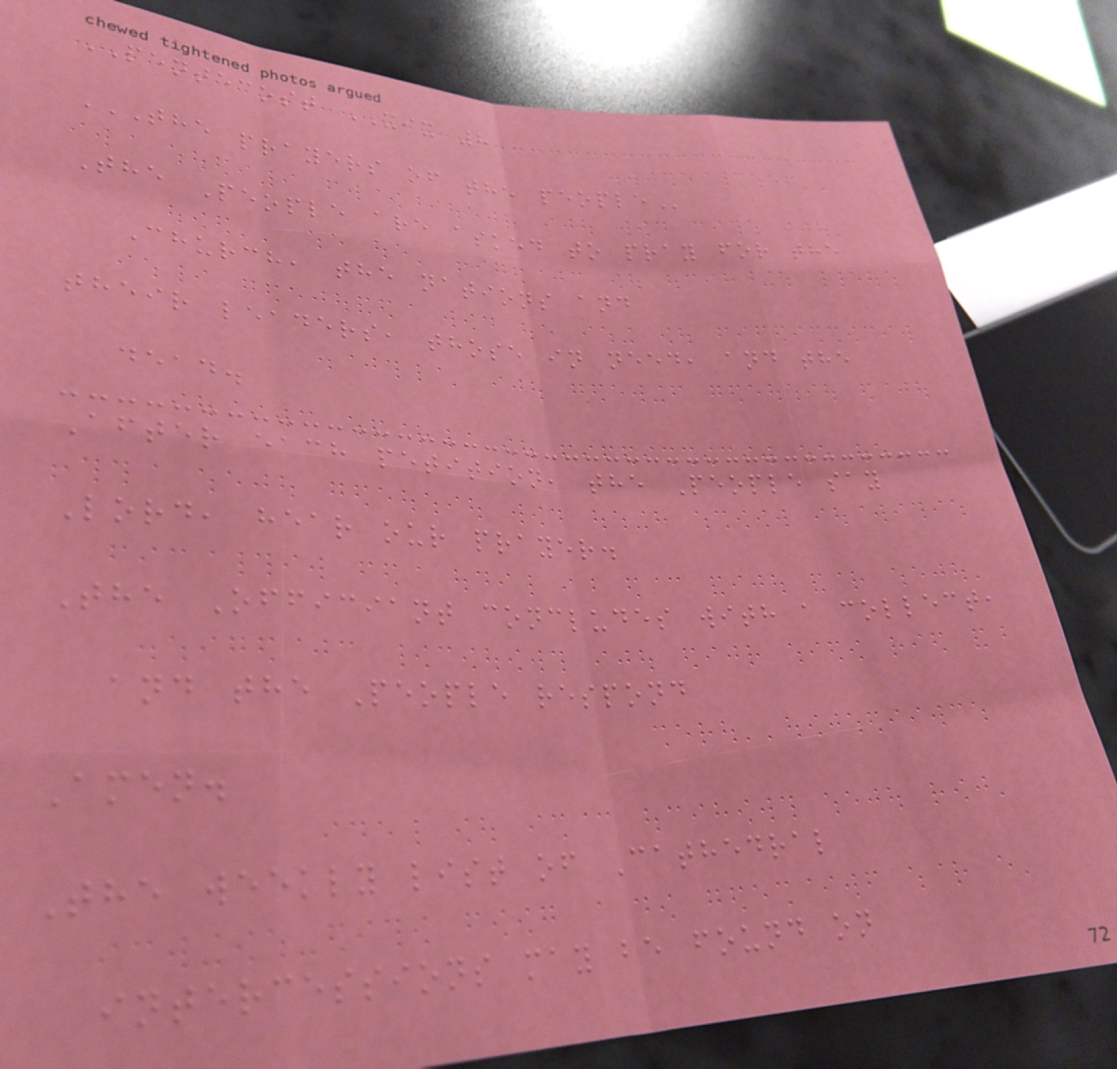PENTECOST XIX 8
THE PRAYERS OF THE PEOPLE
The People are asked to pray for the
Church, the nations and
their leaders, those in need, and the
dead.
After each petition, the People say
Lord, hear our prayer.
The Officiant concludes with a collect,
and the People respond
Amen.
The weekly list of Cathedral
intercessions may be found on
